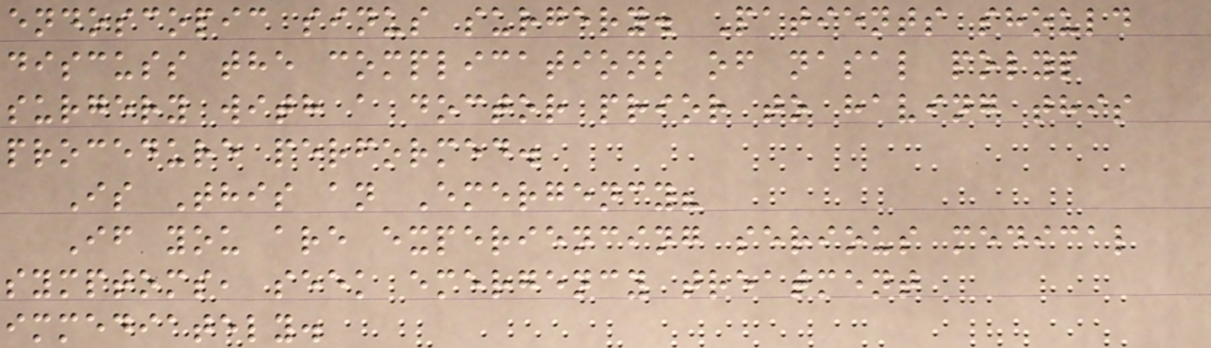endoscopic sinus surgery. Patients should
discuss the complications of nasal polyp
surgery with a doctor prior to having this
procedure performed.
Is This an Emergency?
If you are experiencing serious medical
symptoms, seek emergency treatment
immediately.
